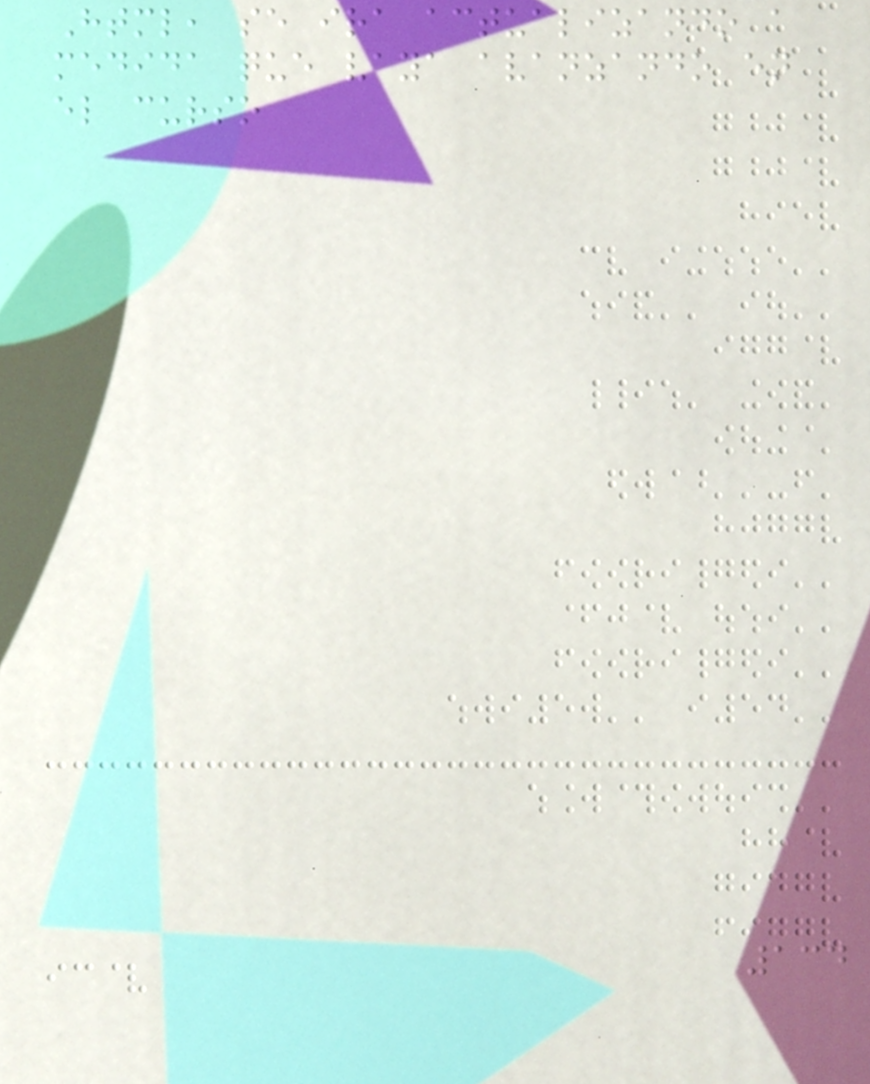Html, se ira actualizando a
medida que vaya avanzando en
el curso
134
